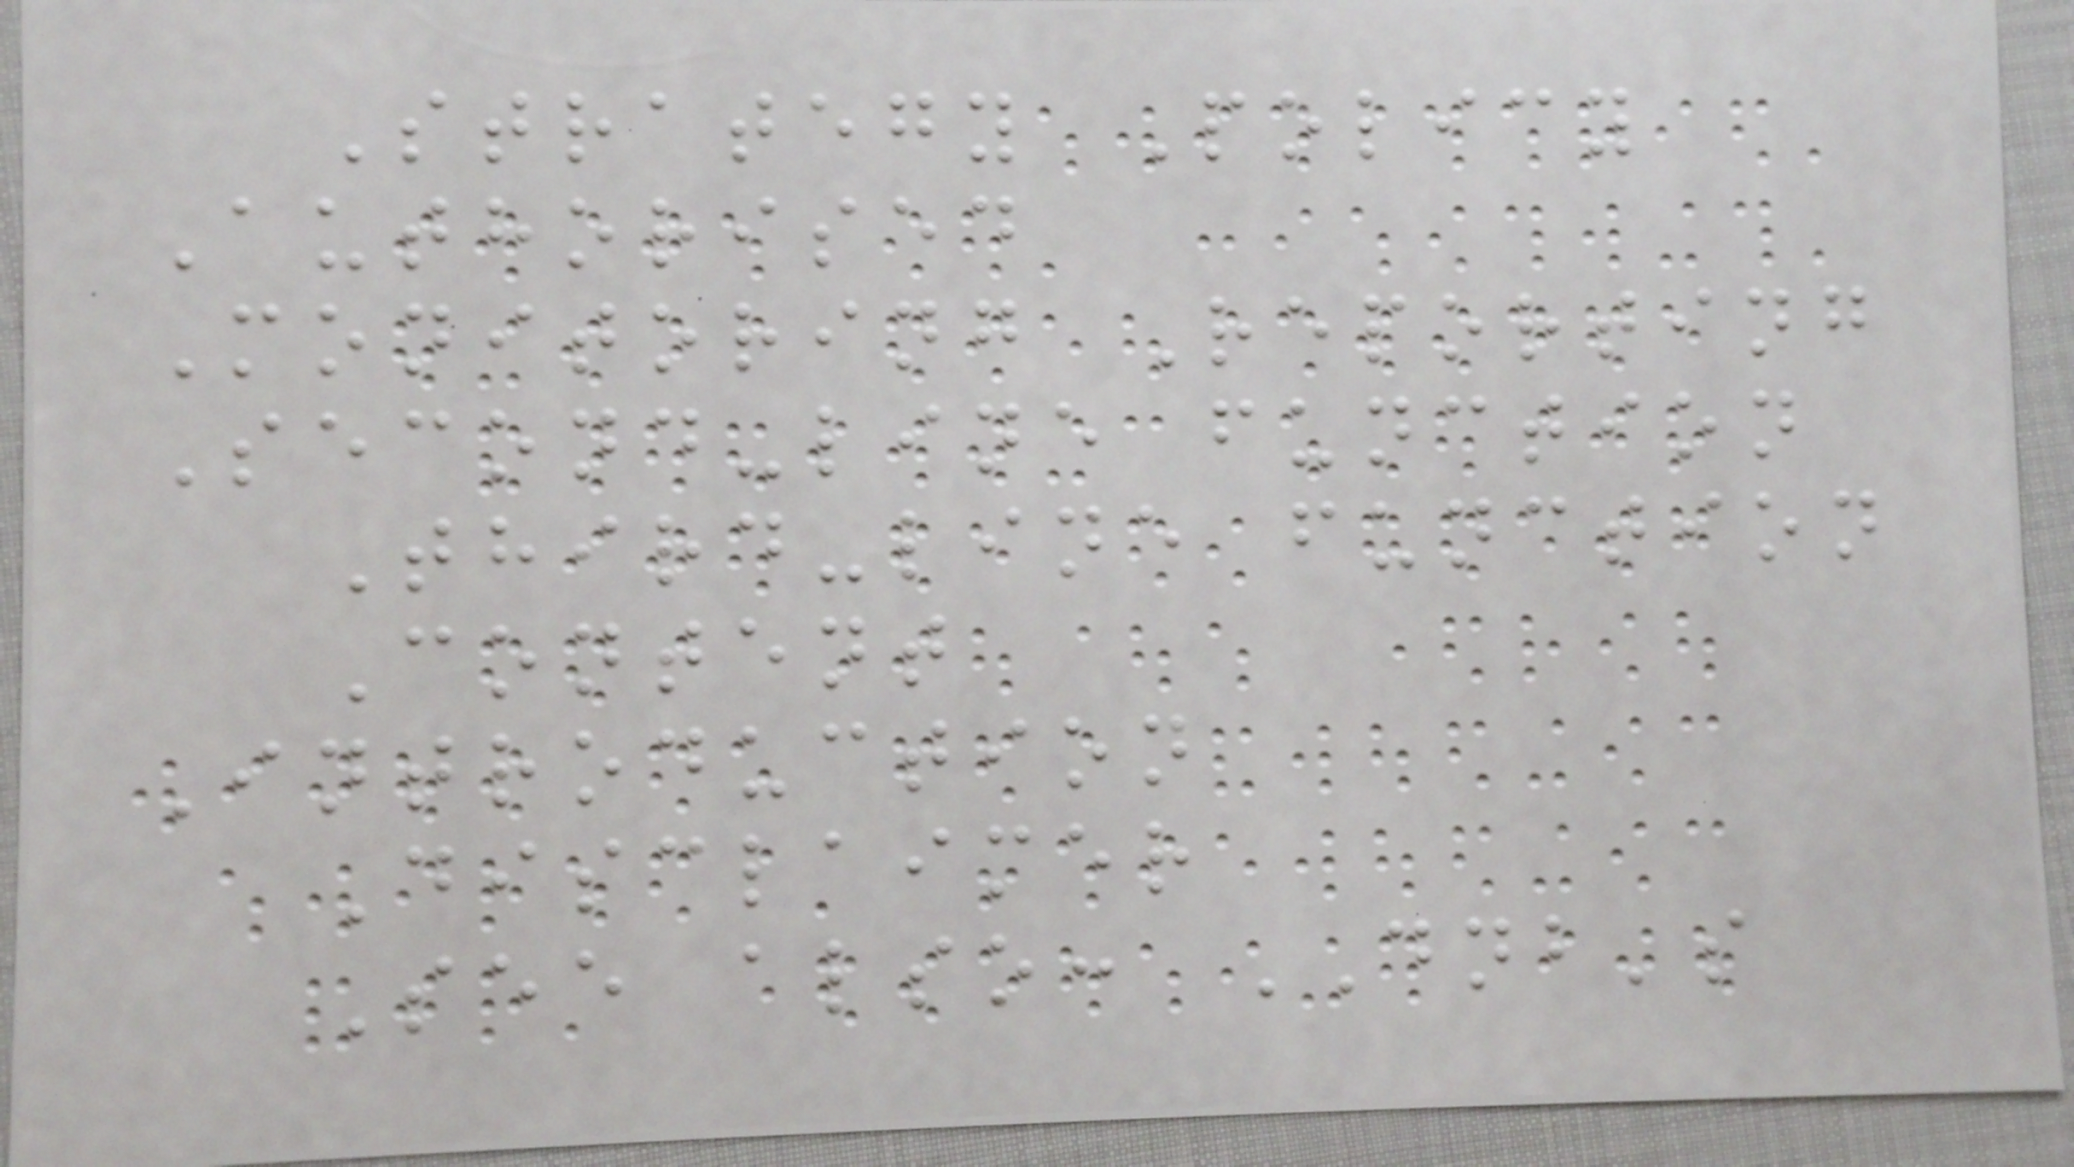Strategy Policy
Authorised
Monitoring Reporting
Second-line function
Third-line function
Content
Introduction
Disclaimer
See also: DNB's
